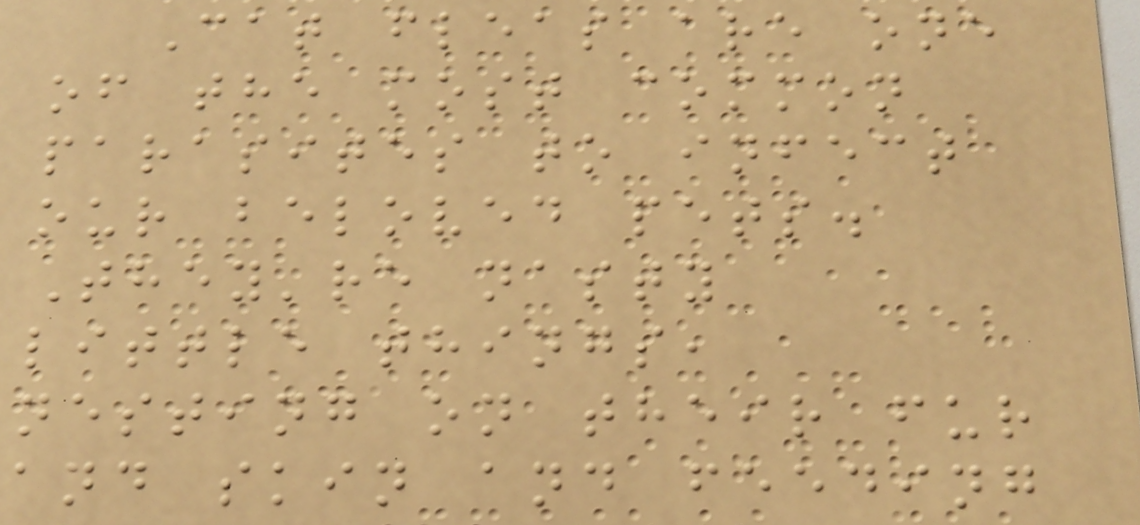Cat fleas are one
of the most common
parasites to infect
our beloved pets.
They're nasty
little things,
nesting on their fur
and skin and feeding
